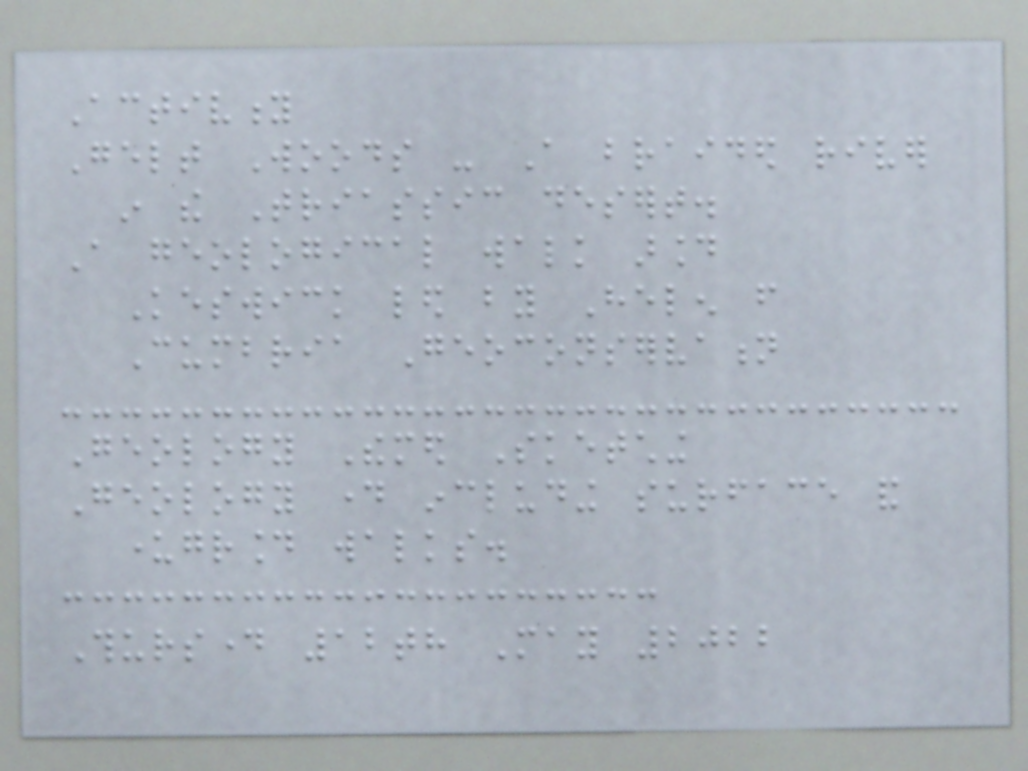Activity
Gelt Woods - A braided river
in the Triassic desert.
A geological walk around
Keswick led by Helen from
Cumbria Geoconservation
Geology Themed Sketching
Geology day including surface and
underground walks.
Thursday 12th May 2022
